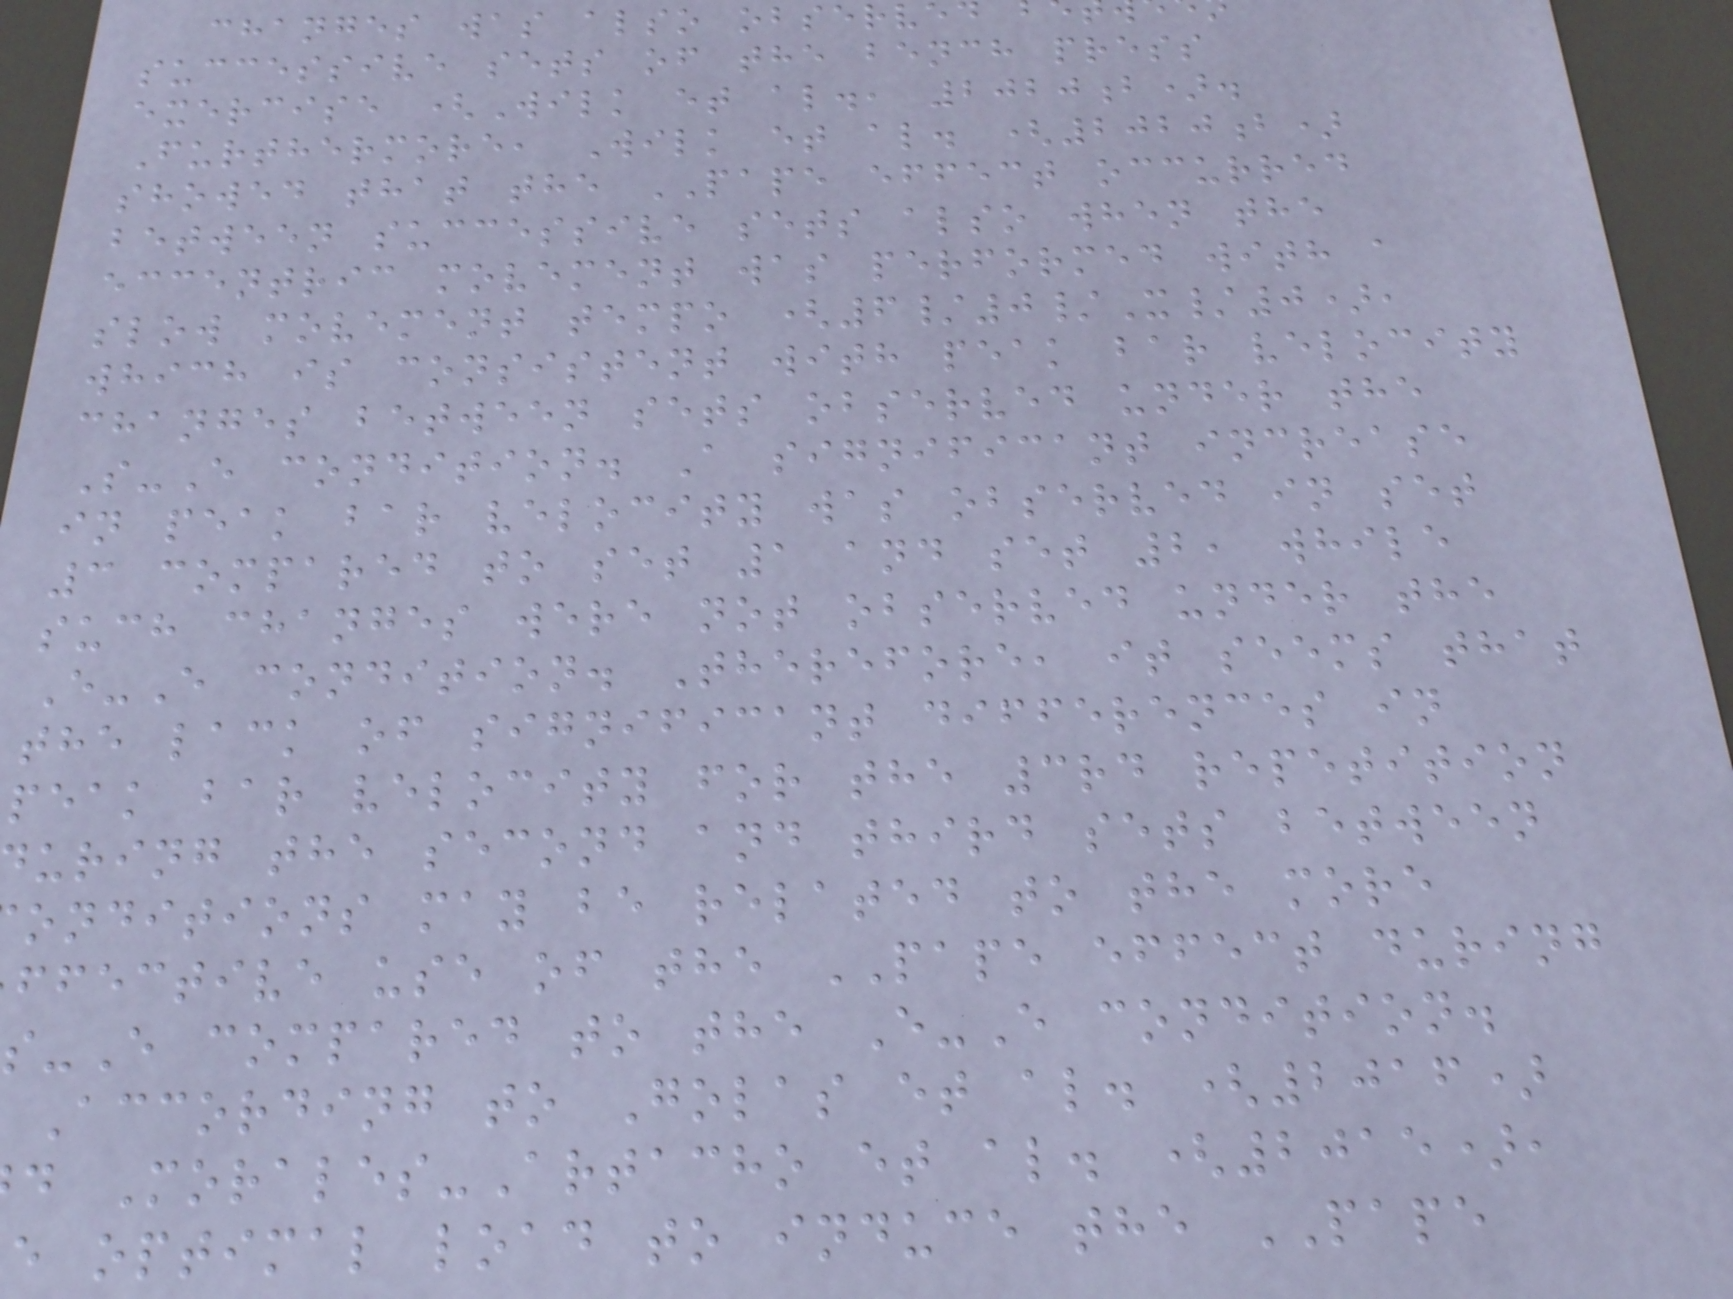changes was also observe
successive sets of the bench press
exercise (Wilk et al., 2020b).
Furthermore, Wilk et al. (2020b)
showed that the PAPE effect occurred
between successive sets also when the
eccentric movement was performed with a
slow movement tempo (6/0/X/0),
which is consistent with peak bar velocity
changes between sets observed under the
S-E condition. A significant increase
in peak bar velocity was observed in set
3 compared to set 1 and set 2, while
such changes were not observed under the
E-E condition. Therefore, it seems that
the lack of significant differences in
peak bar velocity for the 3rd repetition
uring the second and third sets between
onditions may be related to the more
ffective use of the PAPE effect during
-E compared to the E-E condition.
According to Golas et al. (2016)
d Morales-Artacho et al. (2015),
e optimal load to induce the PAPE
